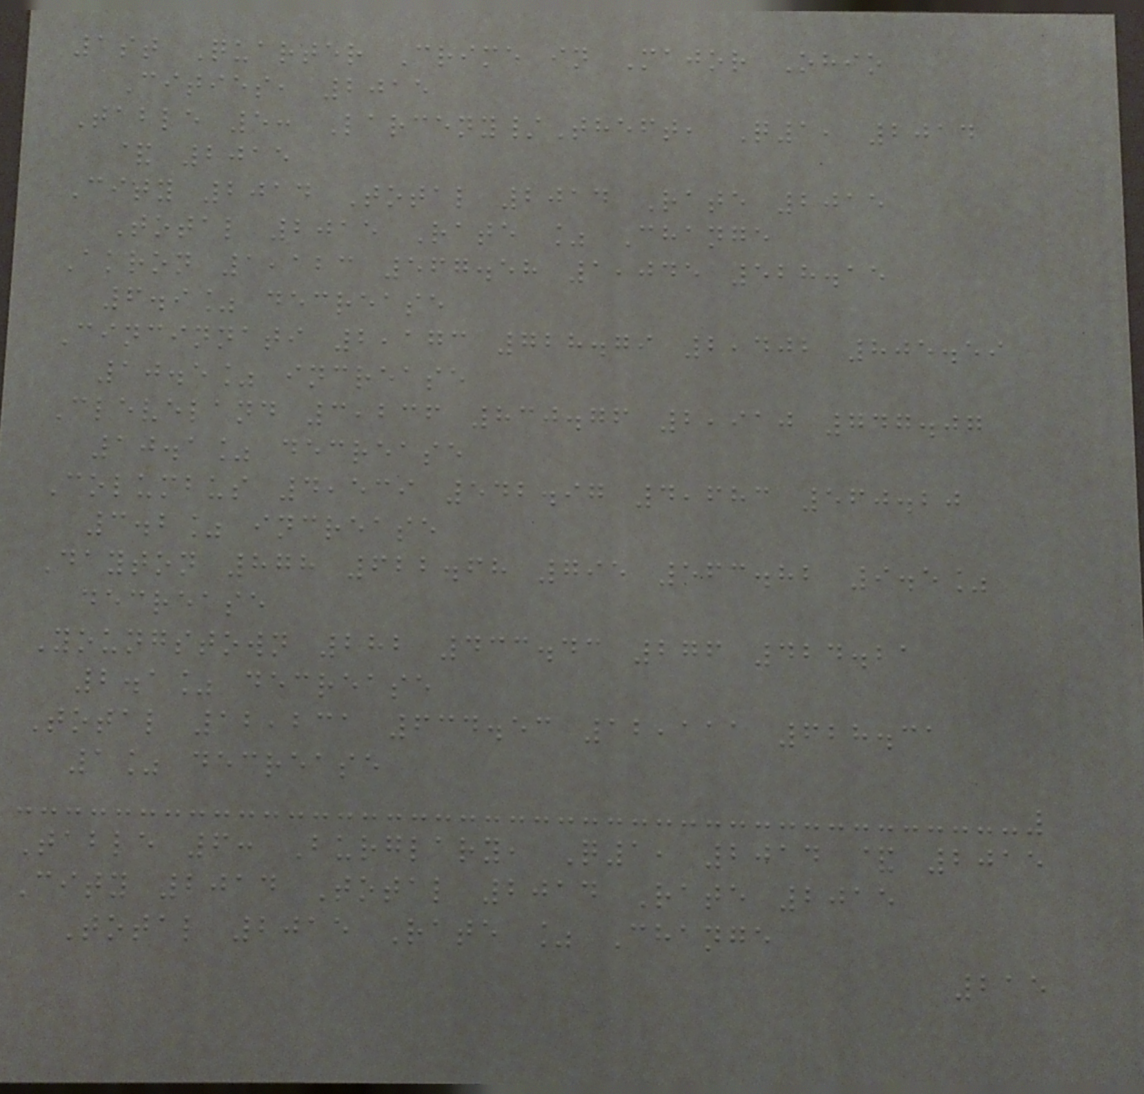1st Quarter Crime in Major Ohio
Cities, 2015
Table 5: Larceny/Theft, Q1, 2014
& 2015
City 2014 Total 2014 Rate 2015
Total 2015 Rate % Change
Akron 1,123 567.58 1,045 528.15
6.9% decrease
Cincinnati 2,173 728.79 2,402 805.59
10.5% increase
Cleveland 3,236 830.76 2,910 747.07
10.1% decrease
Columbus 4,539 542.97 4,683 560.20
3.2% increase
Dayton 878 622.68 795 563.82 9.5%
decrease
Youngstown 282 433.43 276 424.21
2.1% decrease
Total 12,231 634.53 12,111 628.31
1% decrease
Table 6: Burglary, Q1, 2014 & 2015
City 2014 Total 2014 Rate 2015
Total 2015 Rate % Change
215
